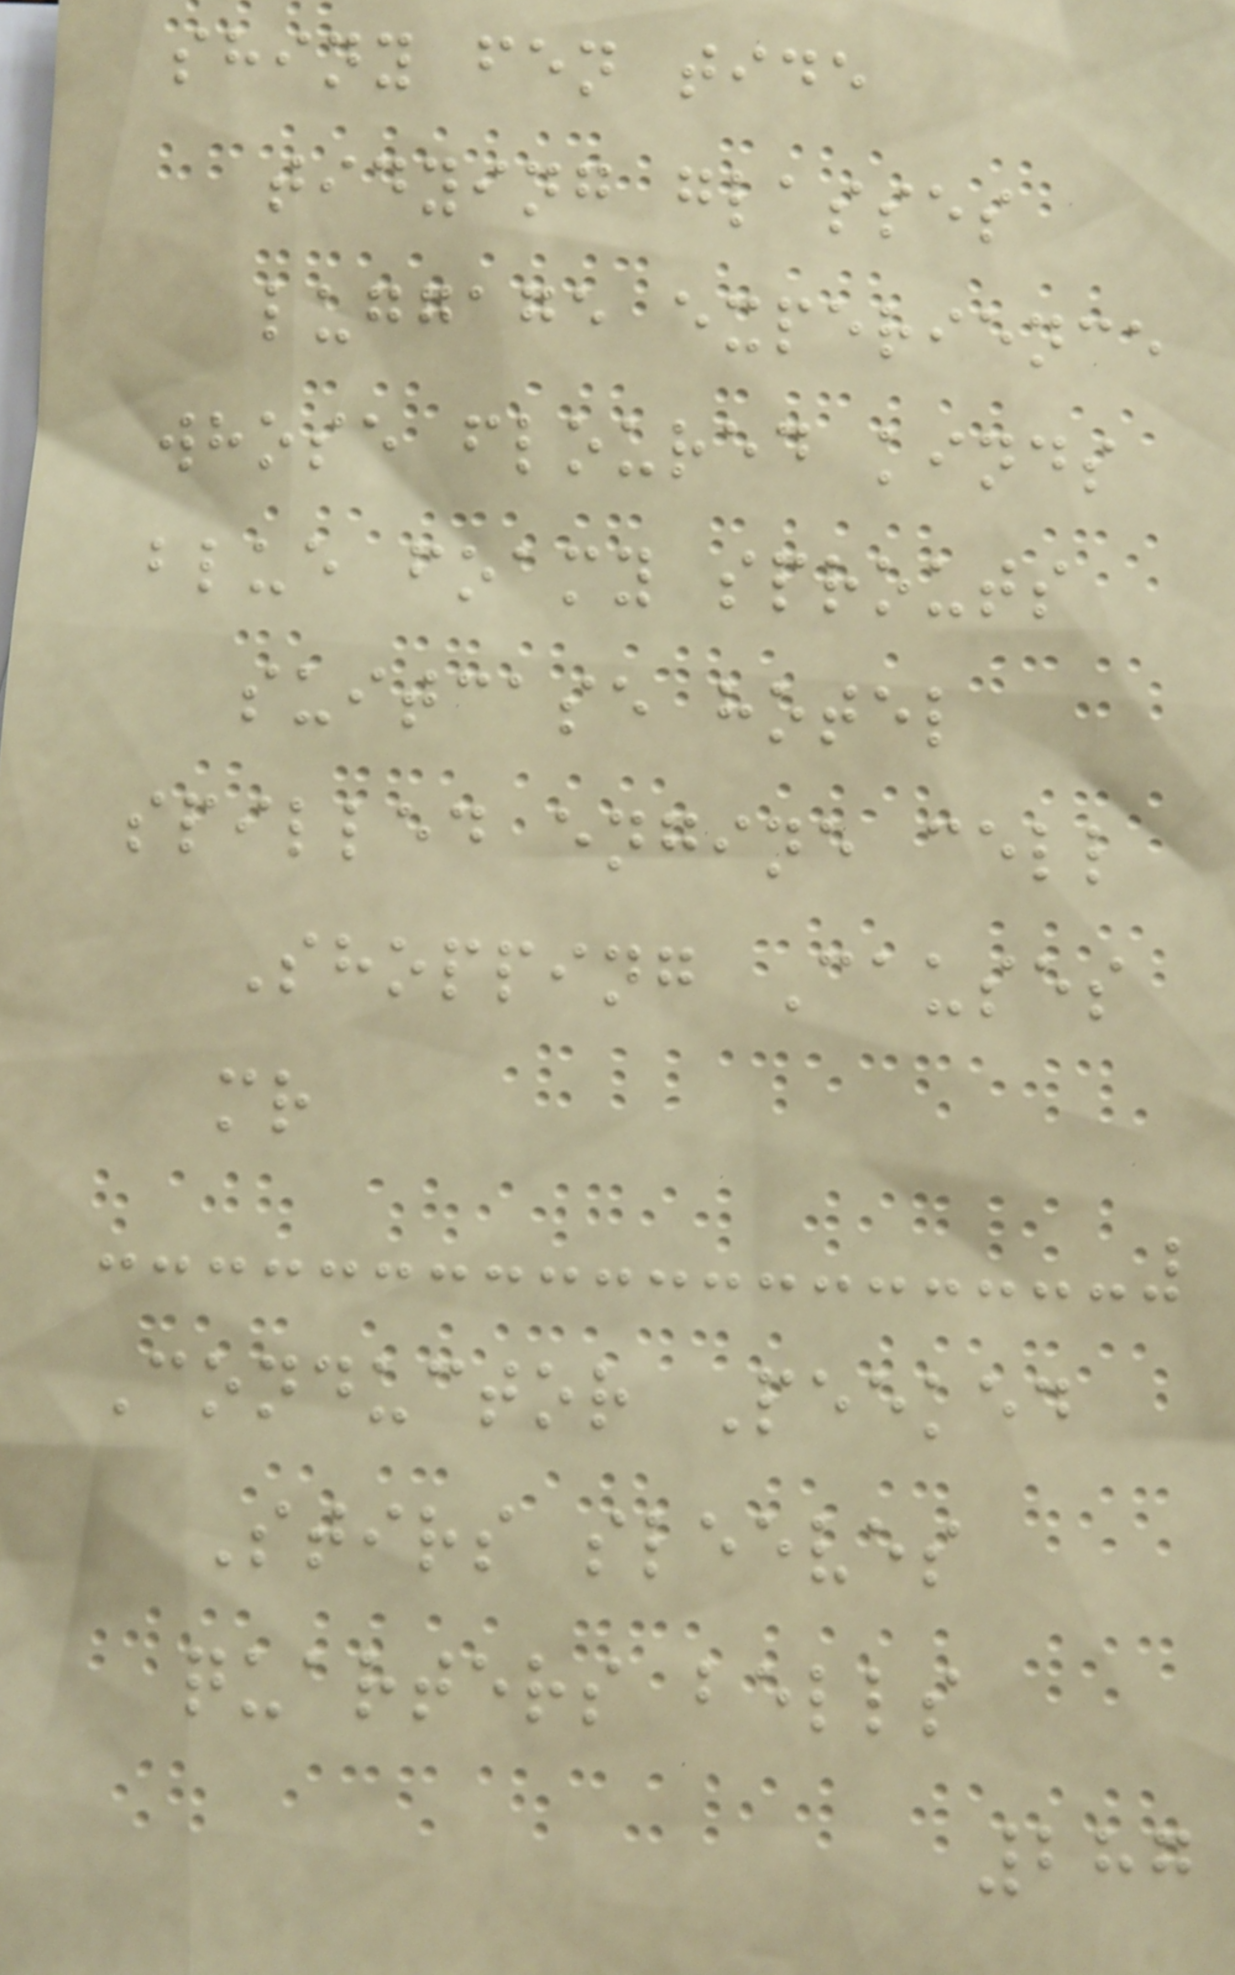shiny fen tide
tidying glasses
luggage experience
whose floured kinds
blue foamy sprouts
suitcase hotel
spilled engine cell
Shopping Causes
mr
Conductor Peeked
Stirs sleeves
quarters bells
287
